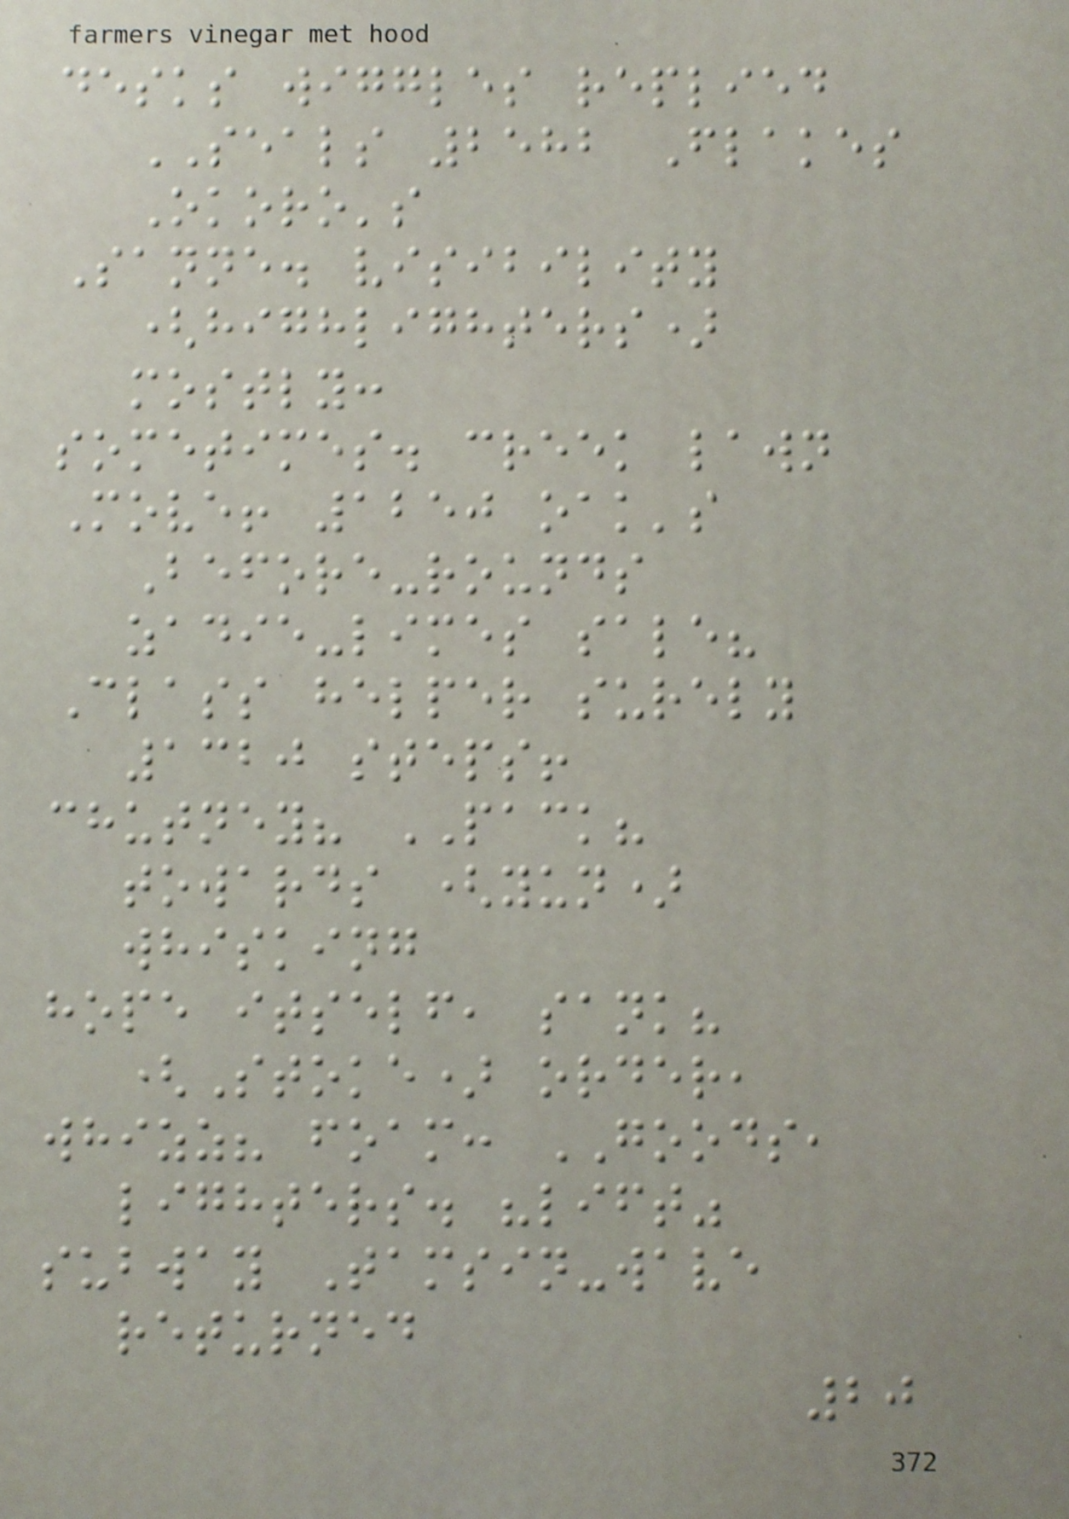desks wiggles replied
SEALS 2582 Flakes
Okoro's
Sanne. visibility
(highlighters)
mostly:
sometimes. creek lawn
Move! 1250 oak's
Before-rounds
zadie-limes sale?
Class helper surely
1320 steps!
chutney? PACK?
towards (yun)
whisking
hope itself, sank?
(Stoke) order,
whizz? foam: GOODS,
lighters. "lift"
subway Tamsin-wave
returned
20
